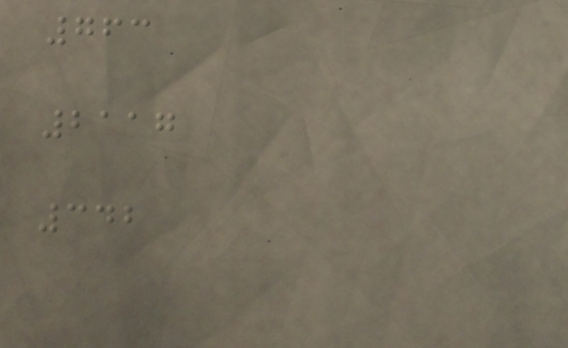763
2117
342
